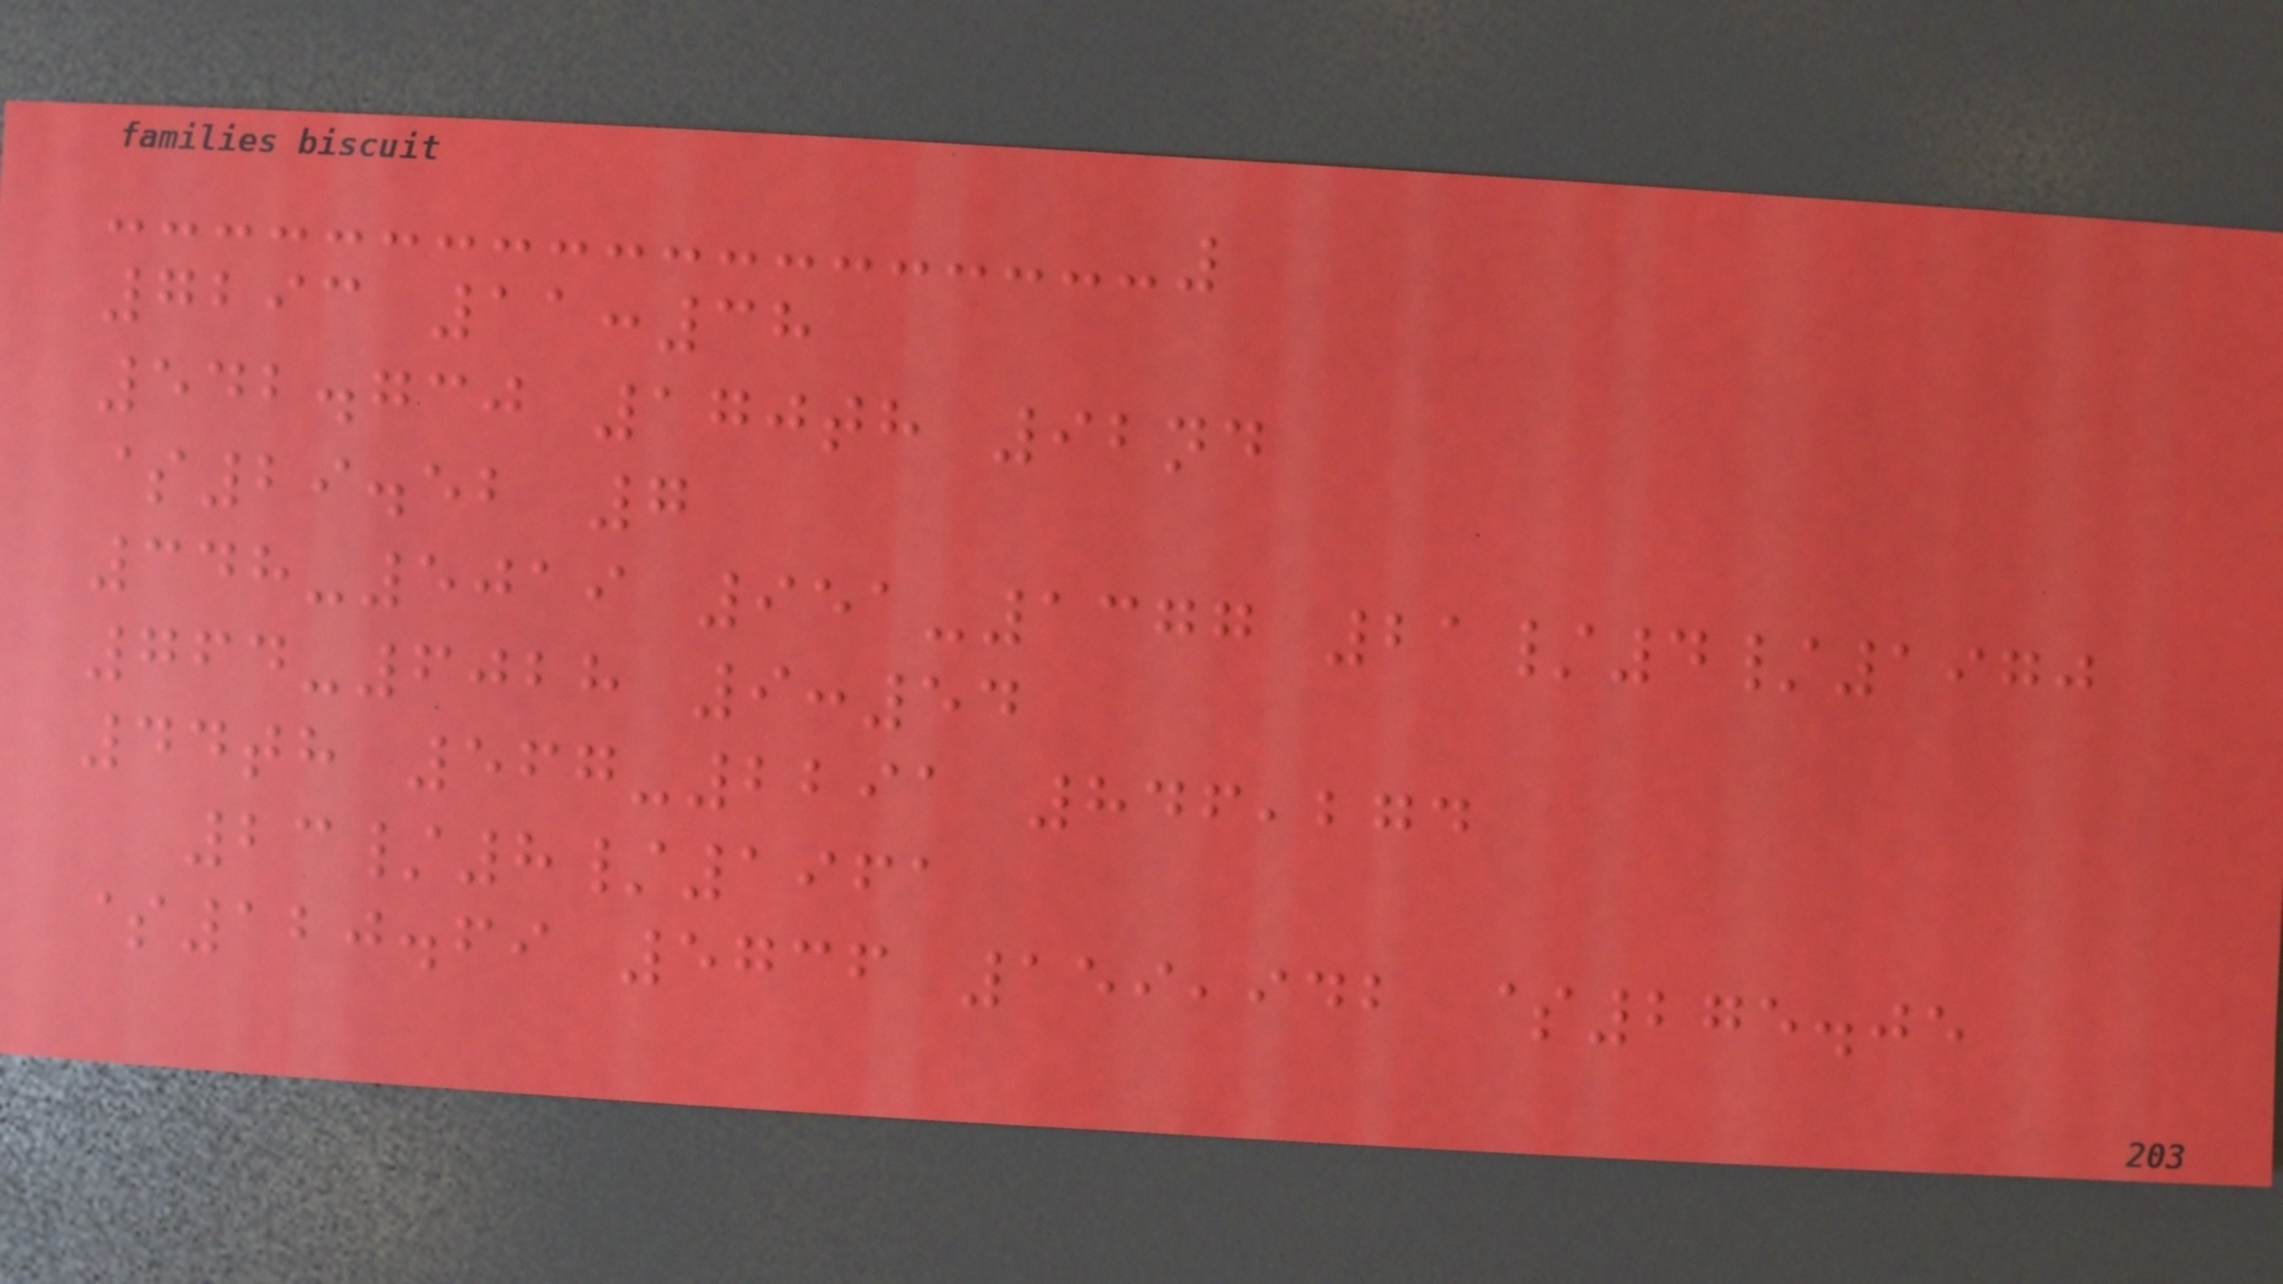7293 11:38
542.730 170th 92nd
$29.52 7
348-5019 951-1377 21/4/1970
764-6028 9:54
44th 567-2291 846,274
23/8/1961
$120.69 5736 159,942 $275.05
